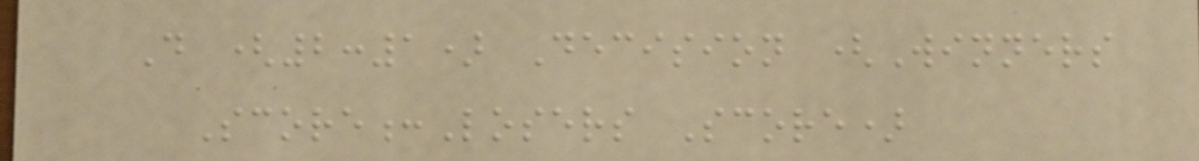D (2:1) Decision (Winners
Score:Losers Score)
